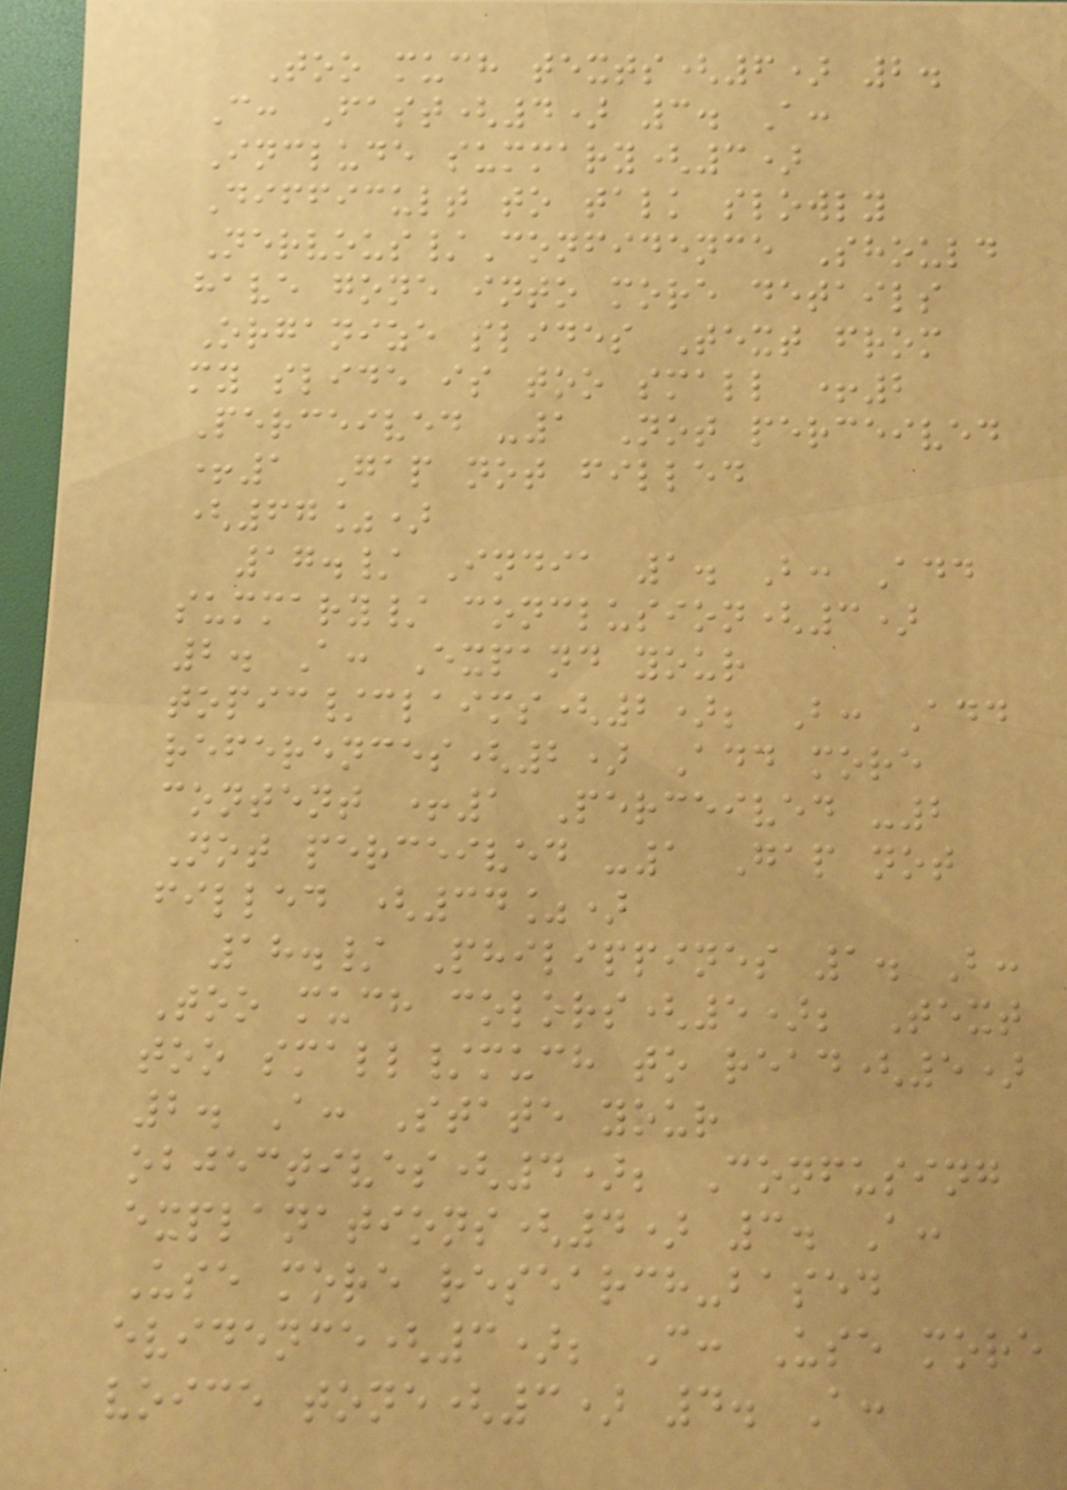Too much texts(6) 2.
C: Fast(4) 3. A:
Include summary(3)
Difficult to talk slowly
Nervous/Confidence Should
have gone into more details
Organize slides Text from
my slide is too small +2
Perceived -1 Not perceived
+1 Gap not filled
(67%)
17./ India 1. B: Add
summary/ conclusion(3)
2. A: Expand your
topic/claims(2); B: Add
references(2) Add more
content +1 Perceived -2
Not perceived -1 Gap not
filled (34%)
18./ Philippines 1. B:
Too much colors(5); Text
too small/much to read(5)
2. A: State your
objectives(4); Confusing
explanations(4) 3. A:
Use more research-based
evidence(3); C: Use more
voice tone(3) 4. A:
